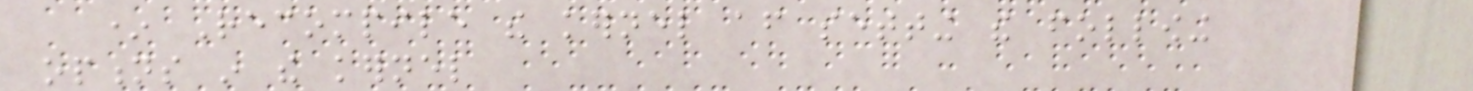* Recompile the kernel after setting the following
options in the kernel
